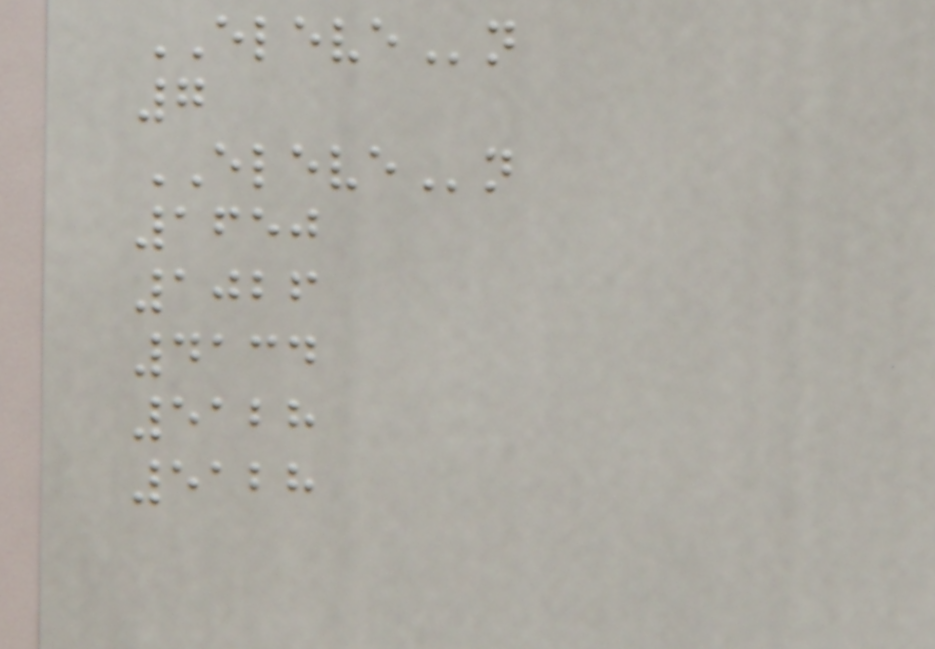ELEVEn
7
ELEVEn
1650
1026
4134
5128
5128
